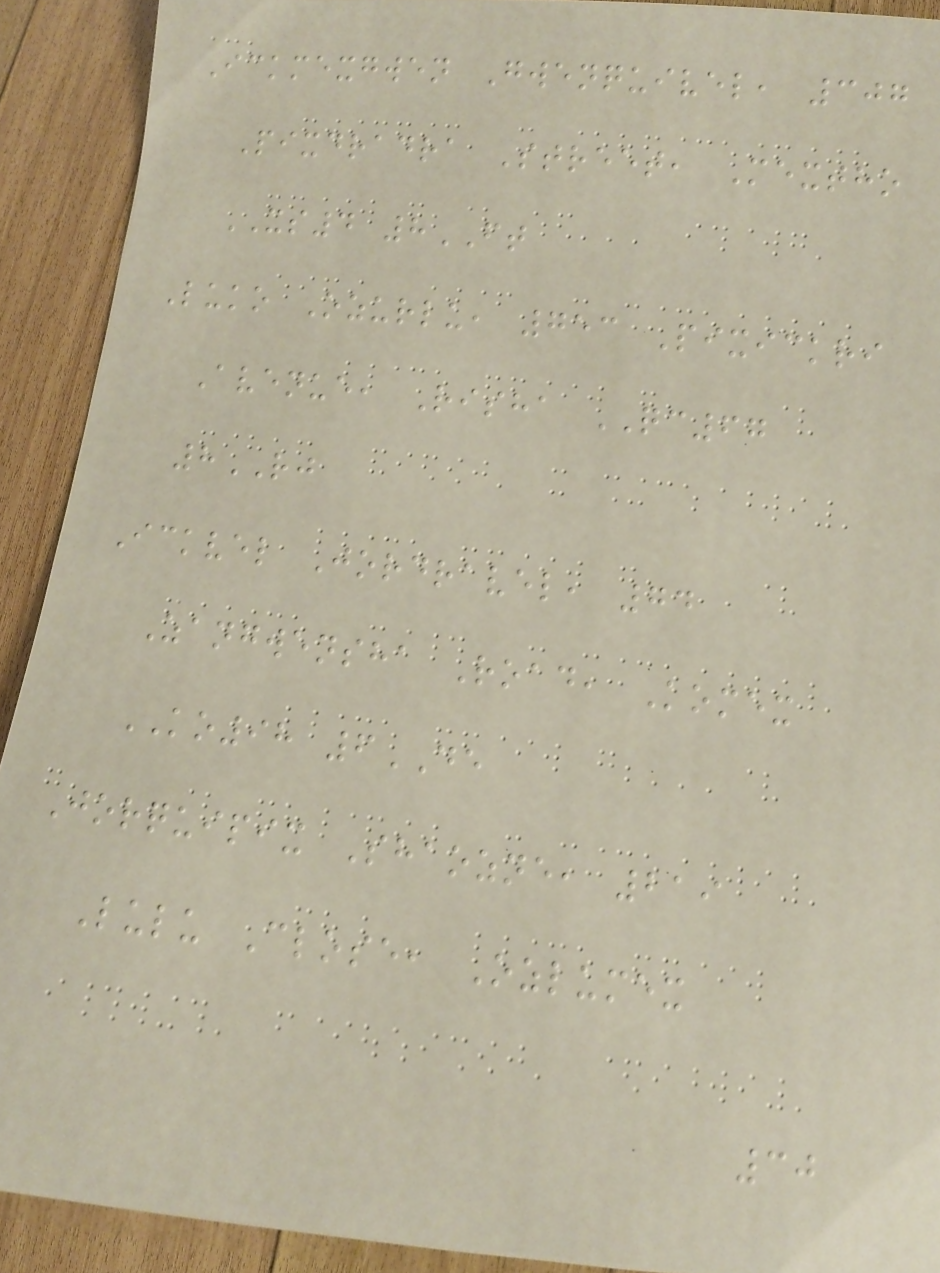Ickmexgwen Gwenquivel, 307
Pixdradra Street, Mextho
XS4 8FT
Luko Ozurlu, 753 Pixickri
Avenue, Risha QC67
8RJ
Ickvel Jordravel, 74
Zangwensha Road, Komex
KO98 6DE
Jorquipix Shaozne, 219
Lulu Close, Ozlumex
30
